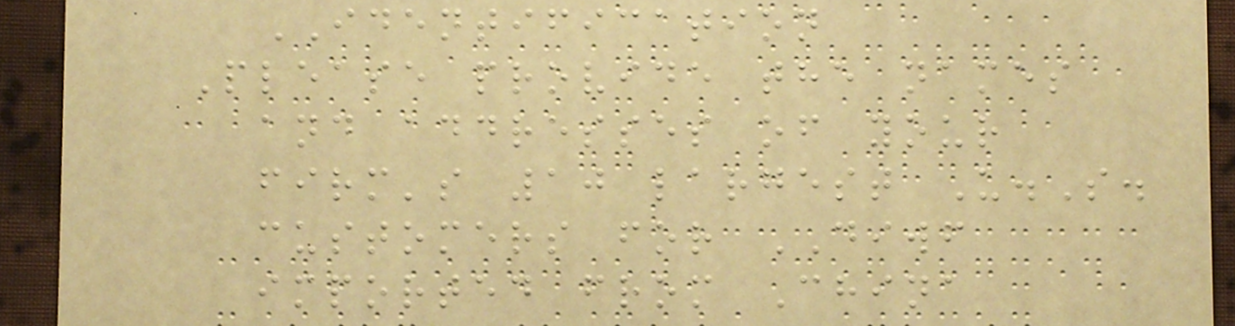IDENTIFICATION
Please provide the names
and addresses of your
firm's 10 largest U.S.
customers for DIWF
imported from China
